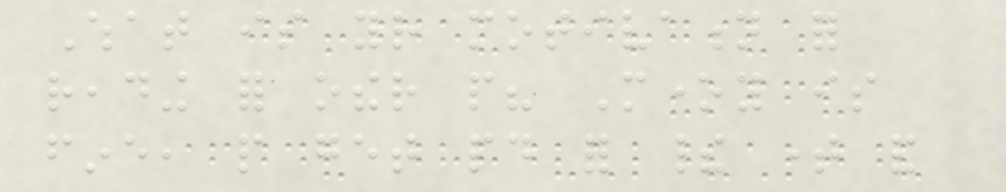What is your motivation for
reading for other people? Money is
fine, people get paid for their time and
